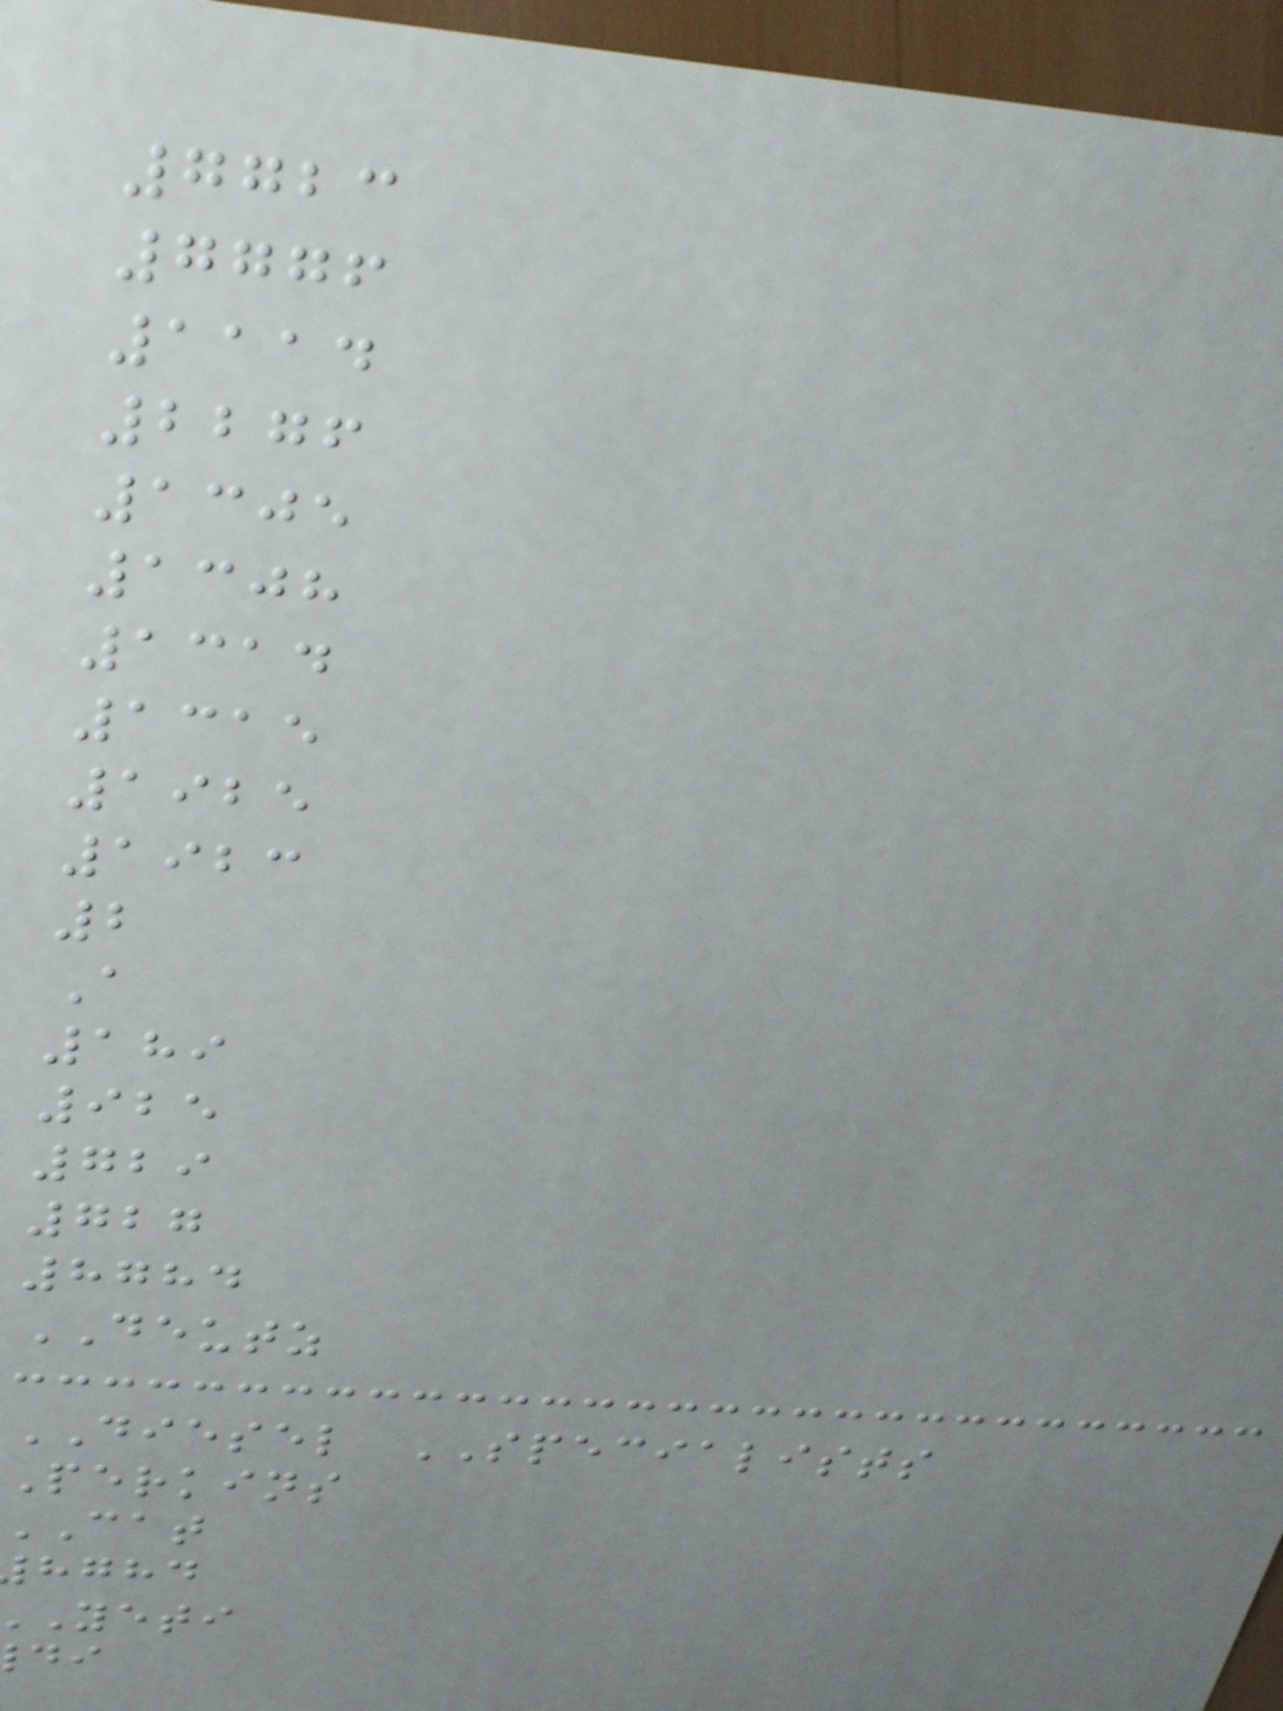7723
7776
1114
2276
1305
1308
1314
1315
1925
1923
2
A
189
925
729
727
8784
DEUTZ
DIESEL SPECIALISTS
Perkins
hghd
yeti
